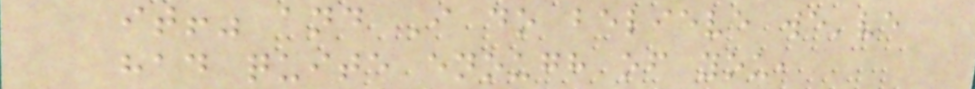it!" and I do believe we've
had quite enough of you,
